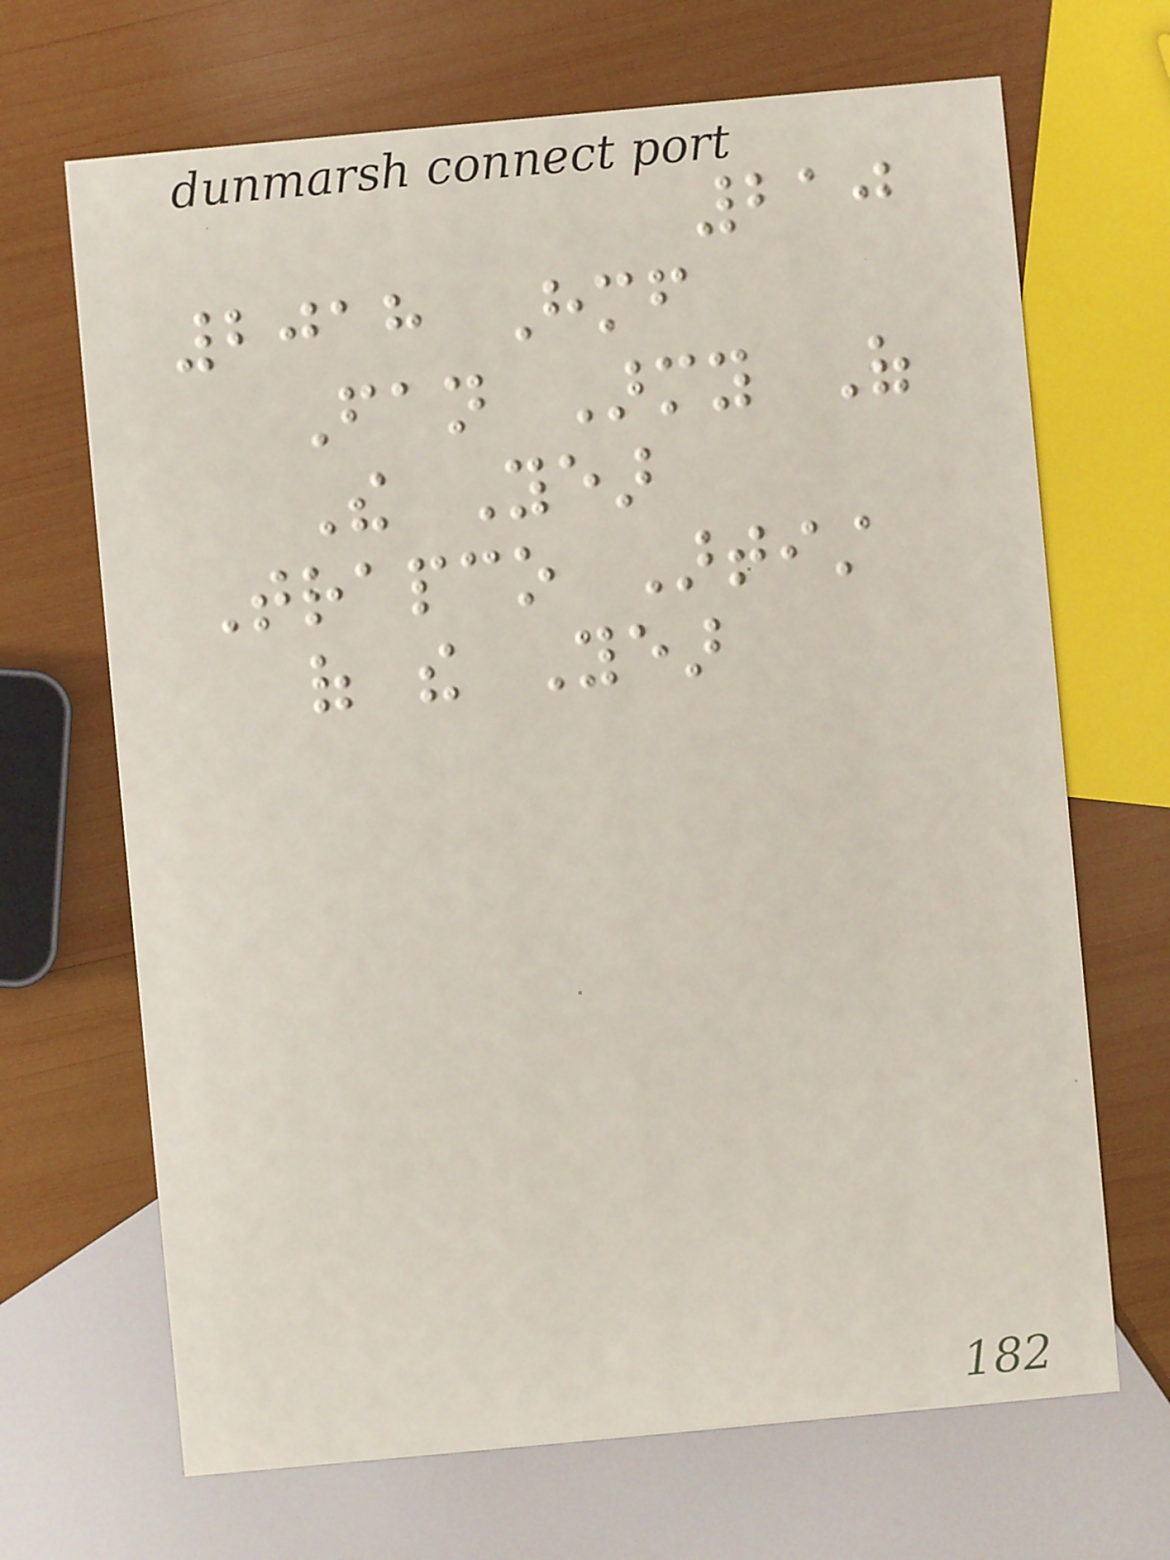210
2018 Himself
Fan Army Of
The Year
Trapco Artist
of the Year
